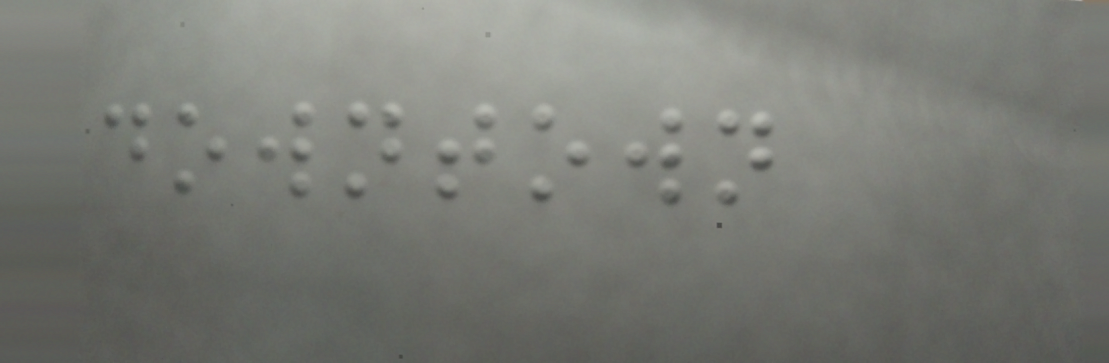downtown
